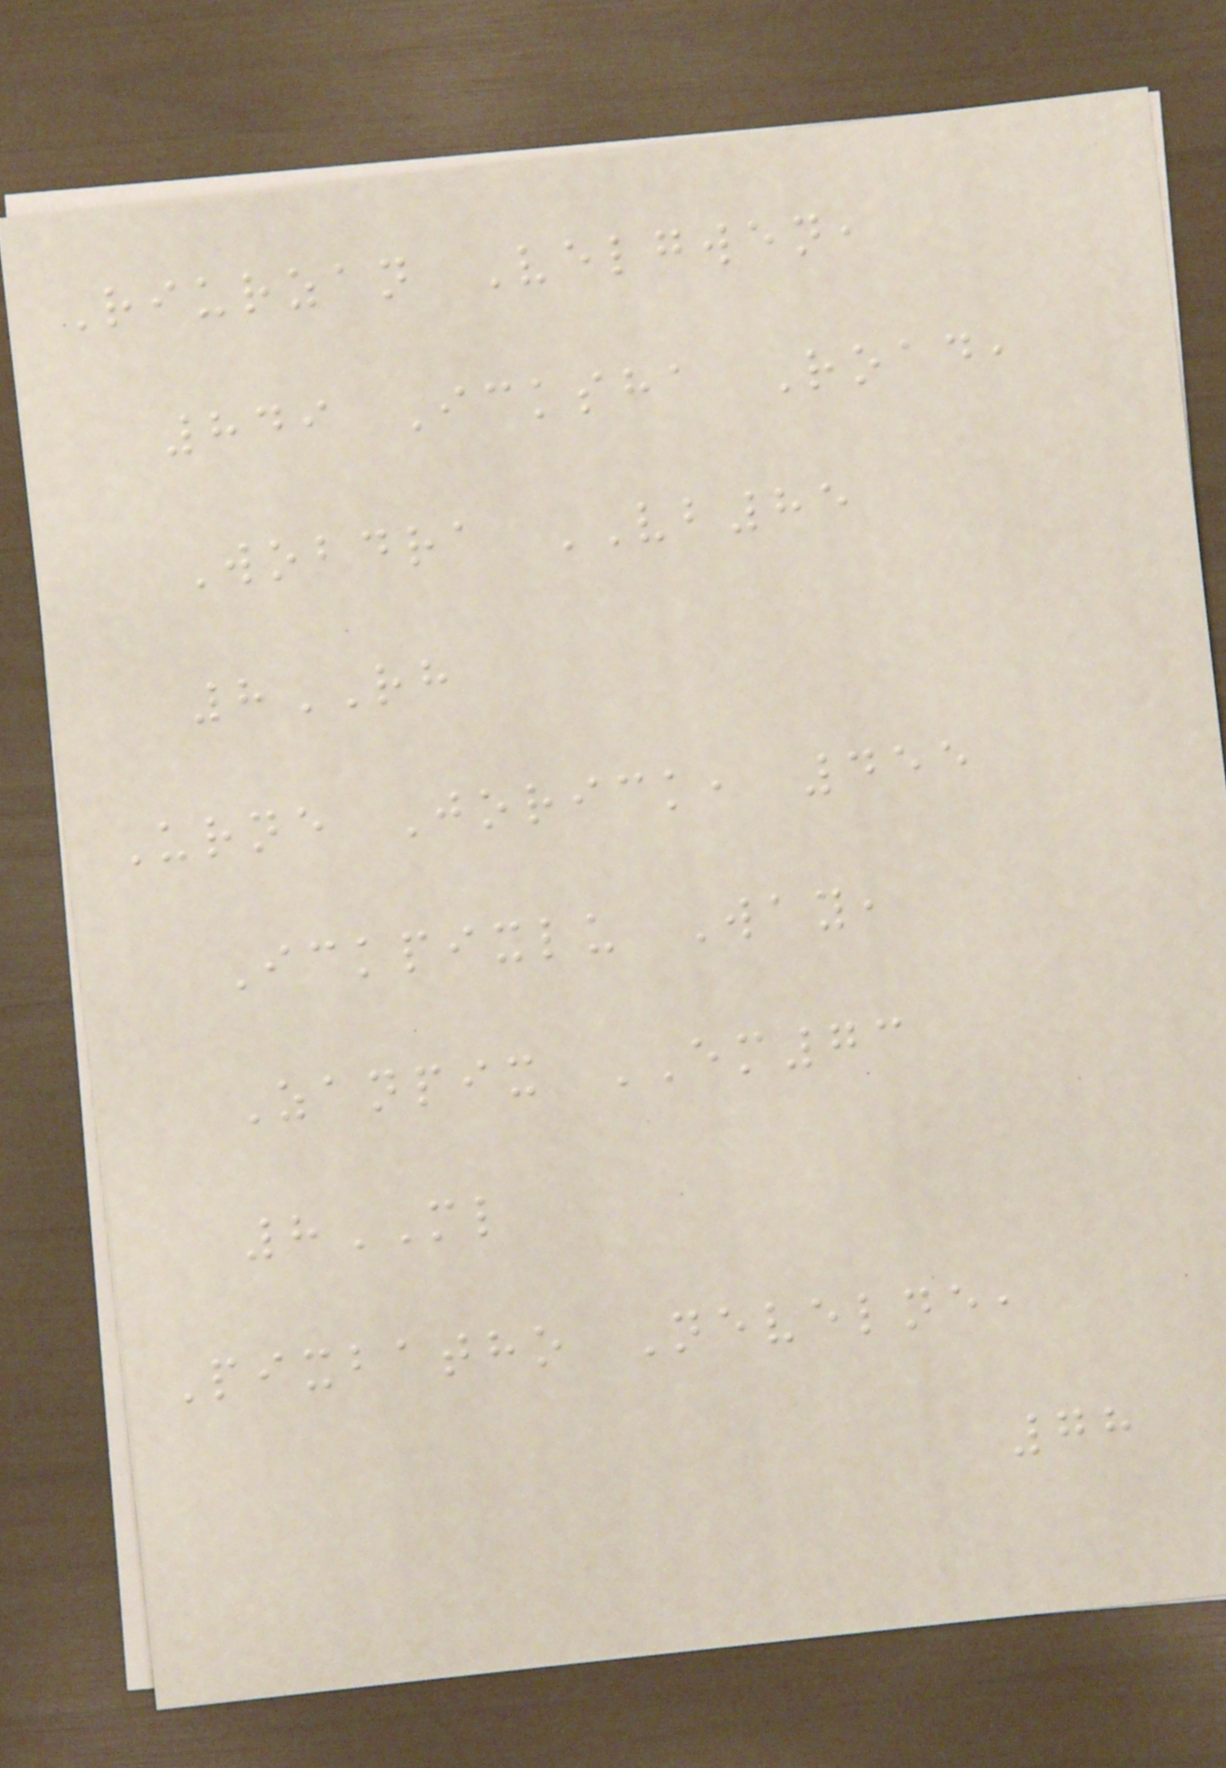Riurzan Velgwen,
849 Icksha Road,
Wobdra VB85
8RH
Urne Jorick, 455
Ickpixlu Way,
Zanpix EM73
8ML
Pixbatho Nevelne,
78
